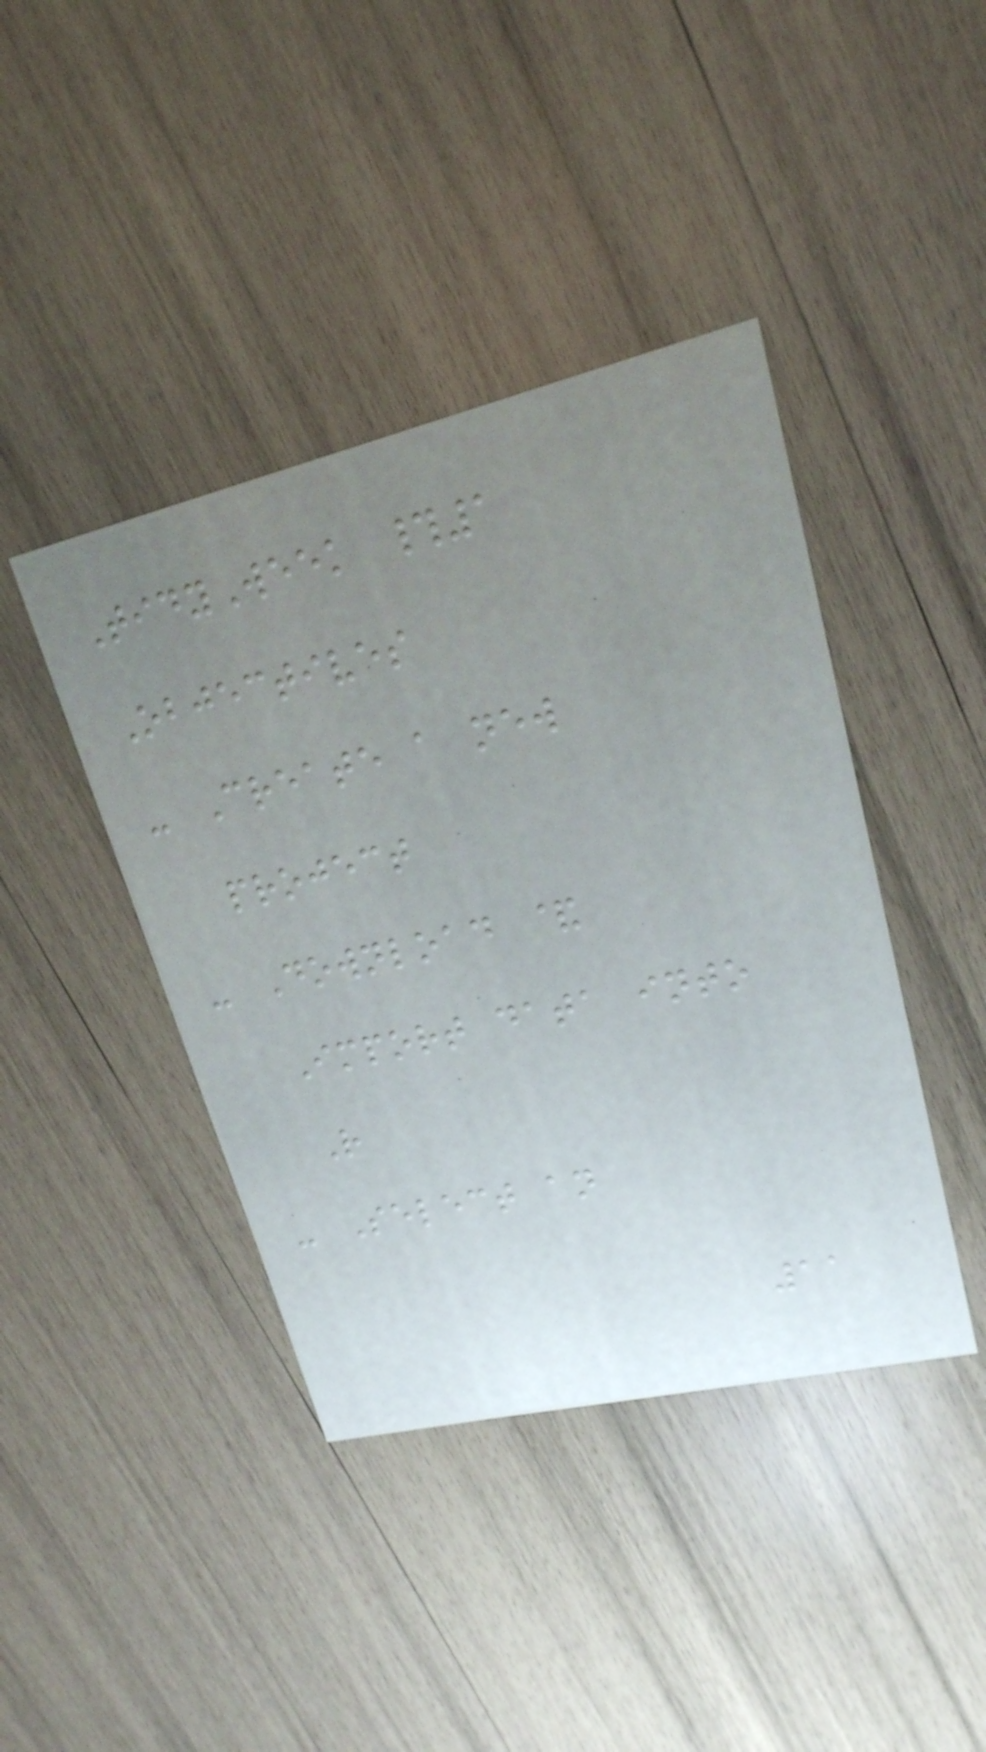TidyWeek #1
Objectives
- Create a new
project
- Download &
Import data into
R
- Select an
11
